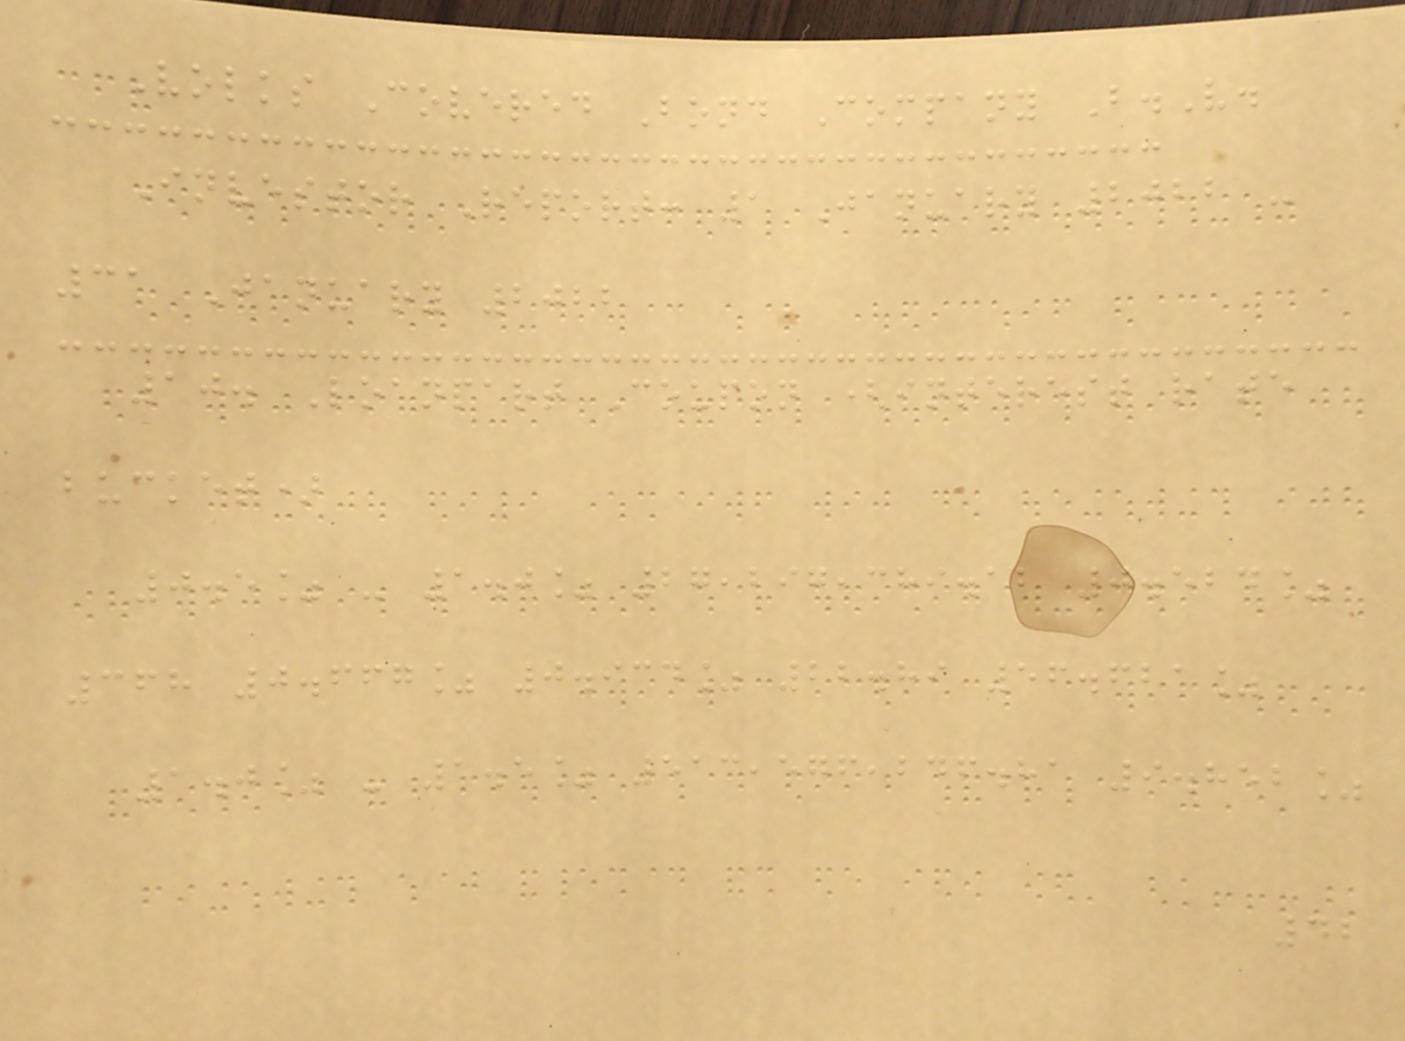Volks Covered Bond Company B.V.
Investor Report: 1 January 2022 -
31 January 2022
10. Loanpart Coupon (interest rate
bucket)
0.5% - 1.0% 27,297,389.12 0.524%
368 0.667% 0.934% 22.89 56.621%
1.0% - 1.5% 513,576,246.81 9.852%
42
